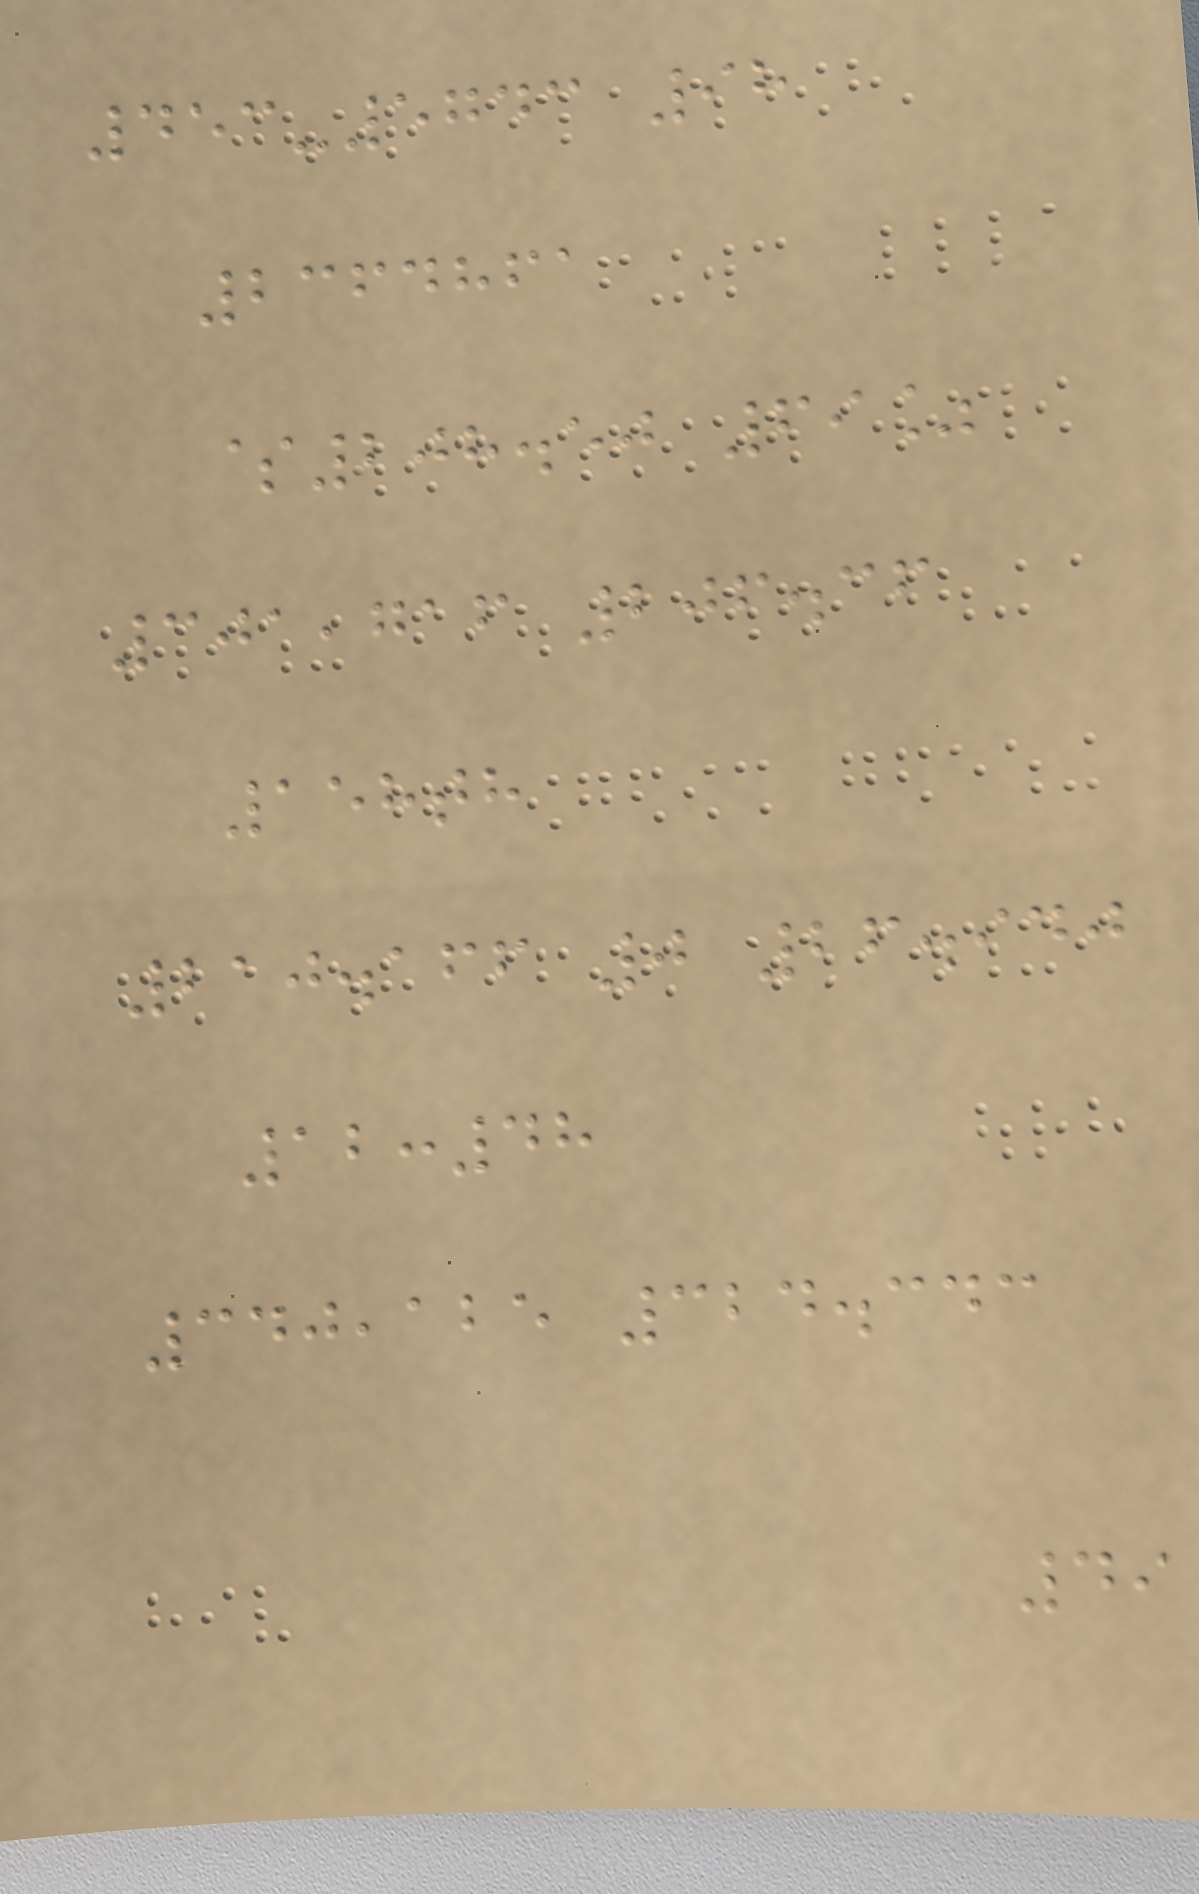453-5743 98
2364861
$208.50 69%
301,716 206.36
158th
210.166 0 26.940
12:48
340,125 324.343
49
